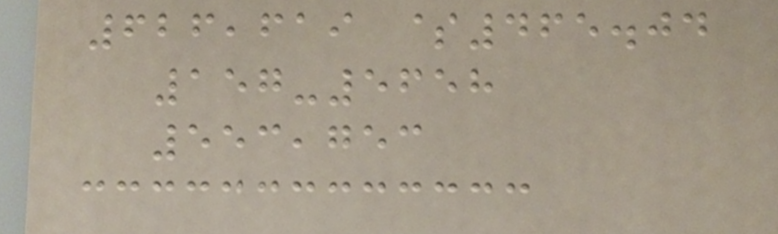626,619 $465.04
157-5658
553,753
